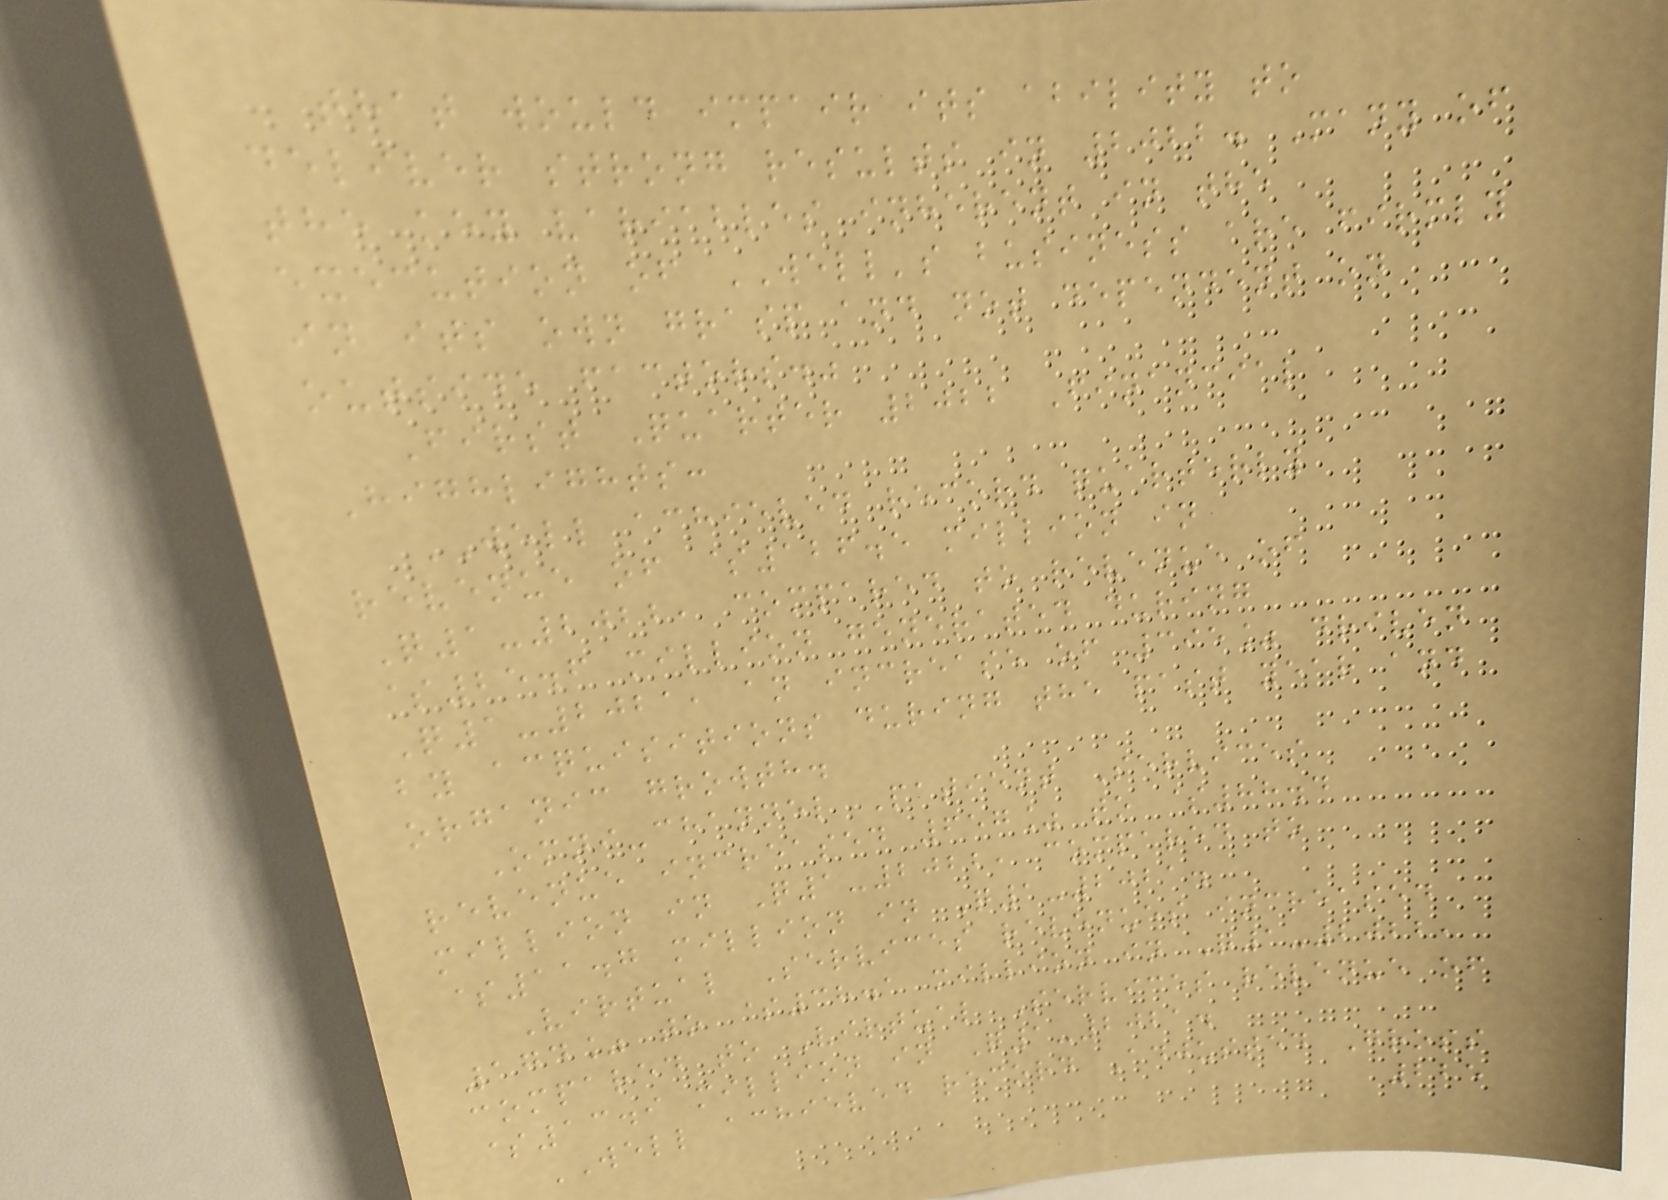that would impair its ability to
deliver strong results in 2022. Many of
the key variables inherent in the
execution of WELL's business are firmly
in its own grasp and not dependent on
outside factors."
First Quarter 2022 Financial
Highlights:
WELL achieved record quarterly
revenue of $126.5 million in
Q1-2022, compared to revenue of
$25.6 million generated during
Q1-2021, an increase of 395% driven
by acquisitions during the past year and
organic growth.
Omni-channel Patient Services
revenue increased 657% to $88.4
million in Q1-2022, compared to
$11.7 million in Q1-2021.
Virtual Services revenues increased
174% to $38.1 million in Q1-2022,
compared to Virtual Services revenue of
$13.9 million in Q1-2021.
WELL achieved record Adjusted Gross
225
